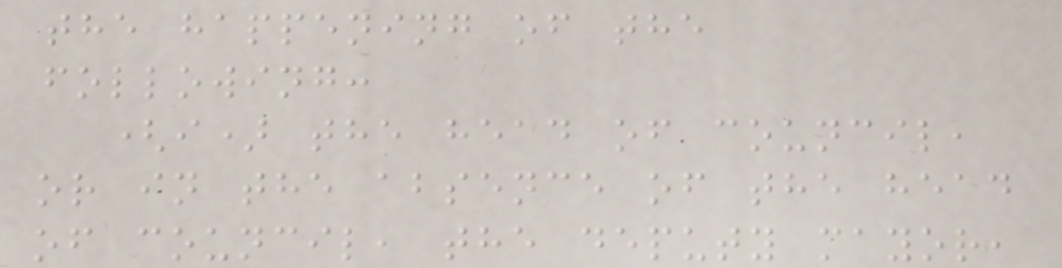the happening of the
following:
(i) the head of council,
or in the absence of the head
of council, the deputy mayor,
